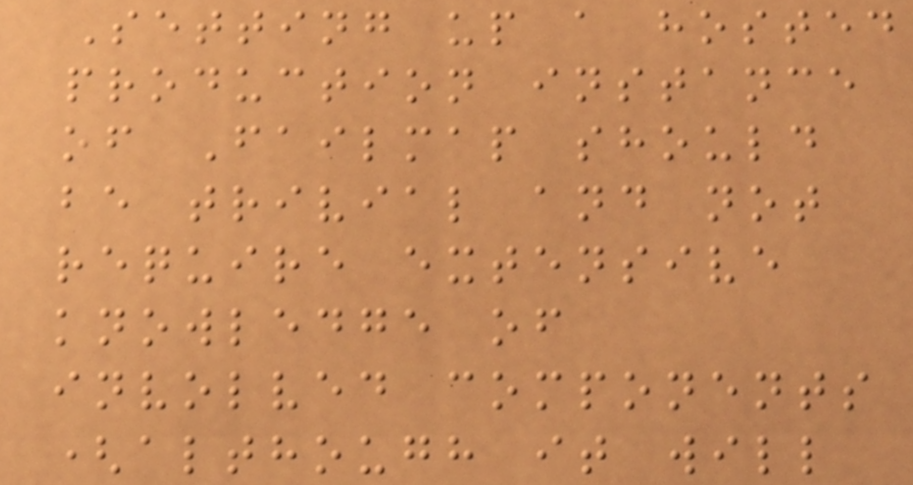Setting up a hosted
production instance
of Failmap should
be trivial and not
require extensive
knowledge of
involved components
(although it will
